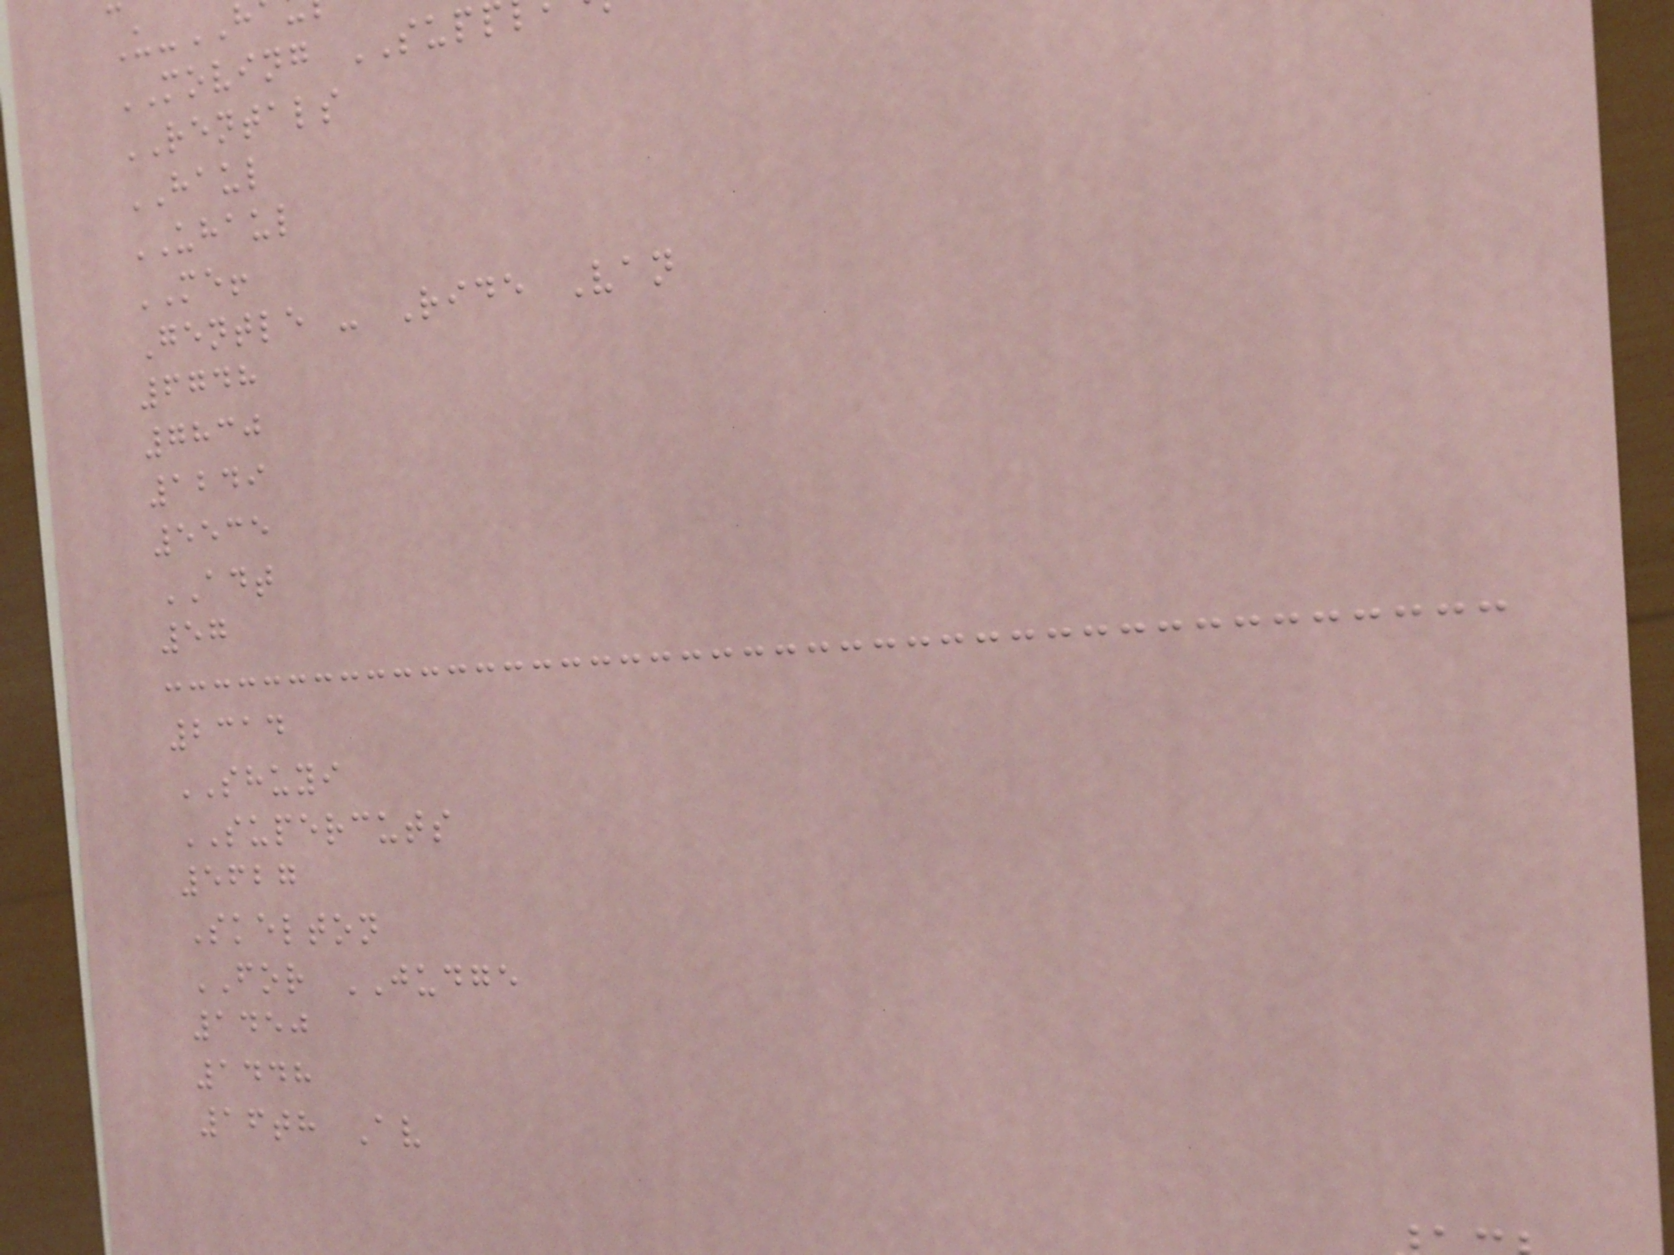MOVING SUPP
RENTALS
HAUL
UHAUL
ME!
Gentle - Ride Van
6748
7830
1249
5535
ADT
57
2314
SHUYI
SUPERCUTS
5627
Skelton
FOR JUDGE
1450
1448
16th Av
